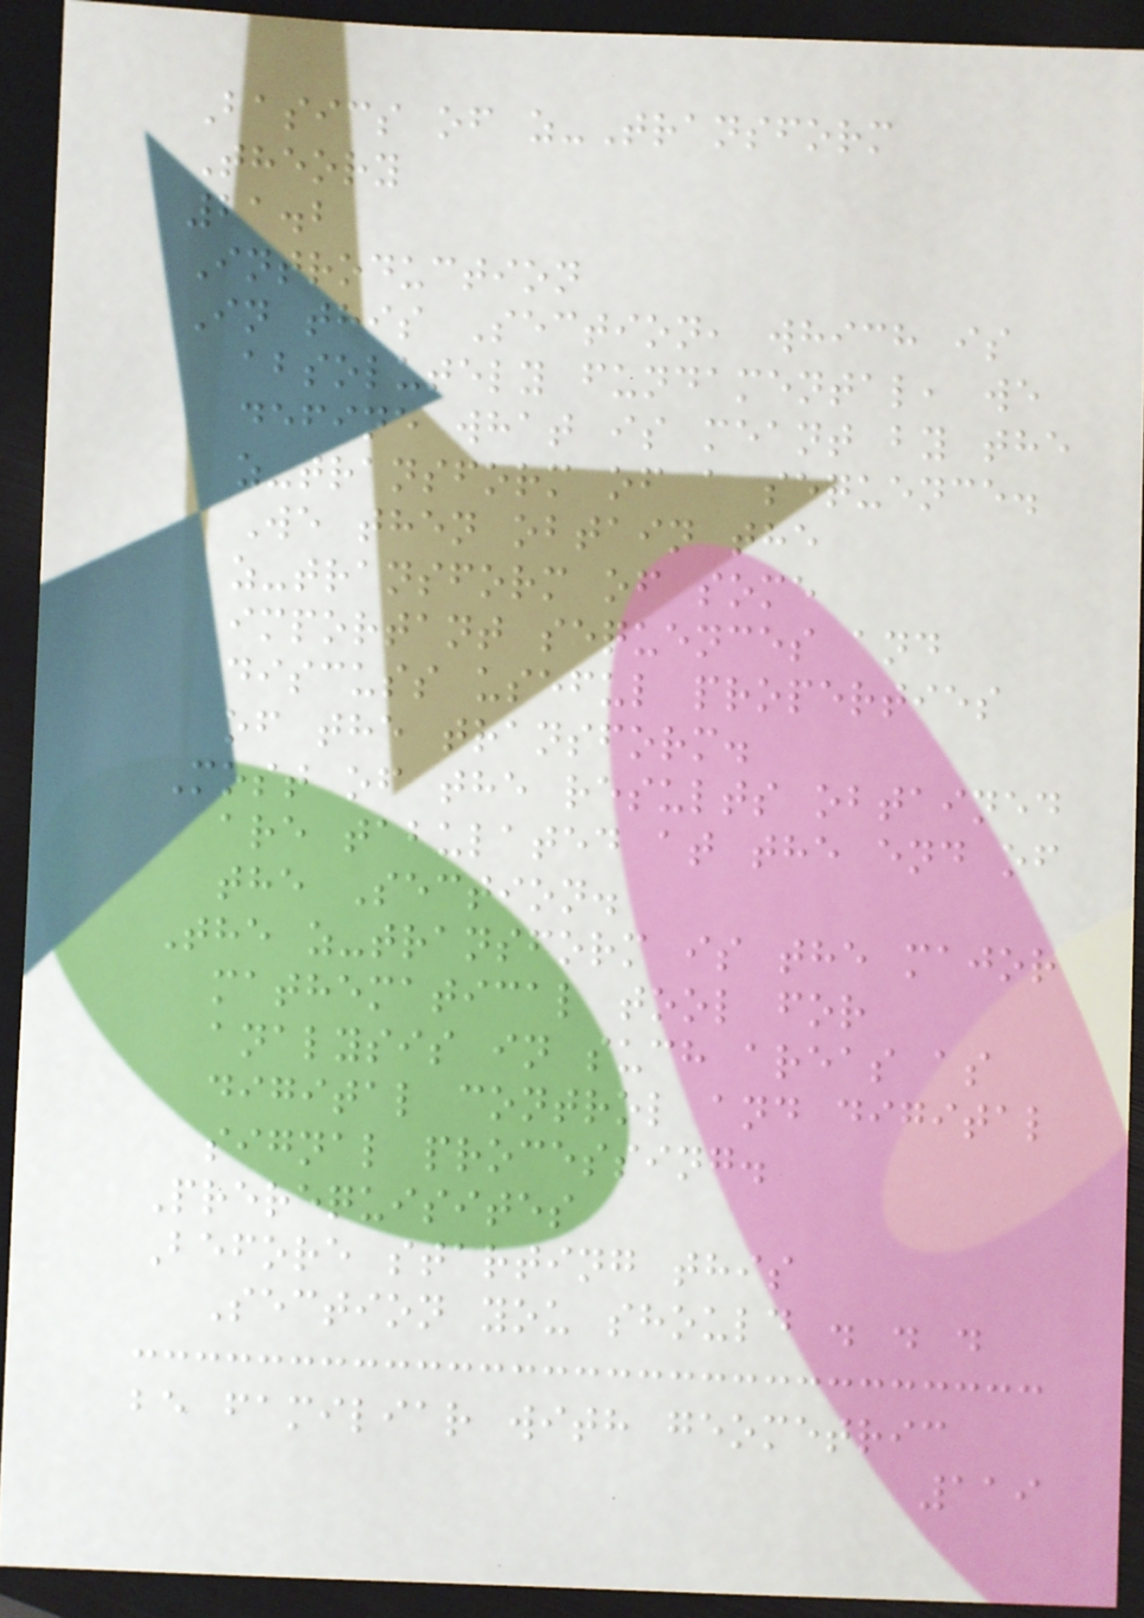Basics of z-Transform
Theory
21.2
Introduction
In this Section, which is
absolutely fundamental, we
define what is meant by the
z-transform of a sequence.
We then obtain the
z-transform of some
important sequences and
discuss useful properties
of the transform.
Most of the results obtained
are tabulated at the end of
the Section.
The z-transform is the major
mathematical tool for
analysis in such areas as
digital control and digital
signal processing.
Prerequisites
Before starting this
Section you should . . .
be familiar with geometric
119
